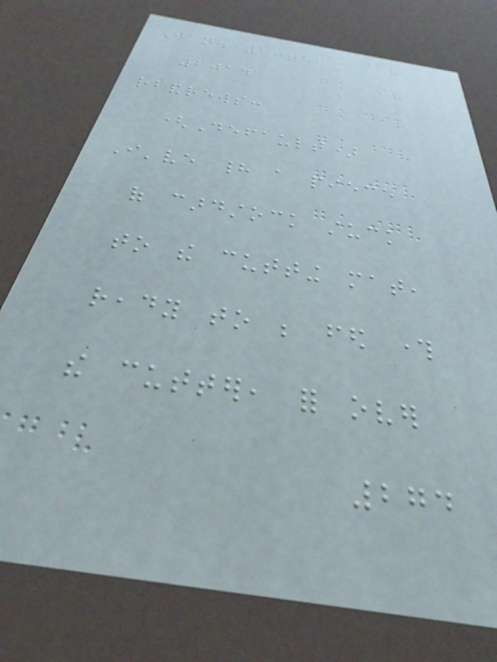Jan. 20th,
2014
rbandrews:
(Default)
I've had a piece
of cardstock stuck
to the cutting mat,
ready to be fed through
the cutter, for over
274
